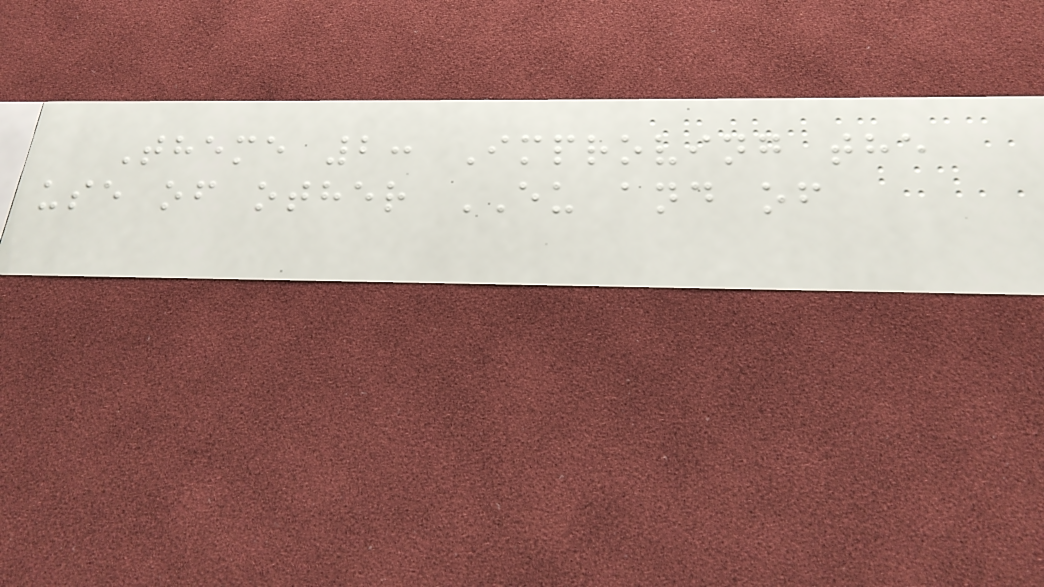Theme 2: Improving the
use of other EU and of
